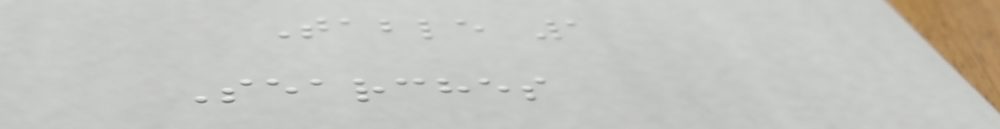Table 1
Searches
